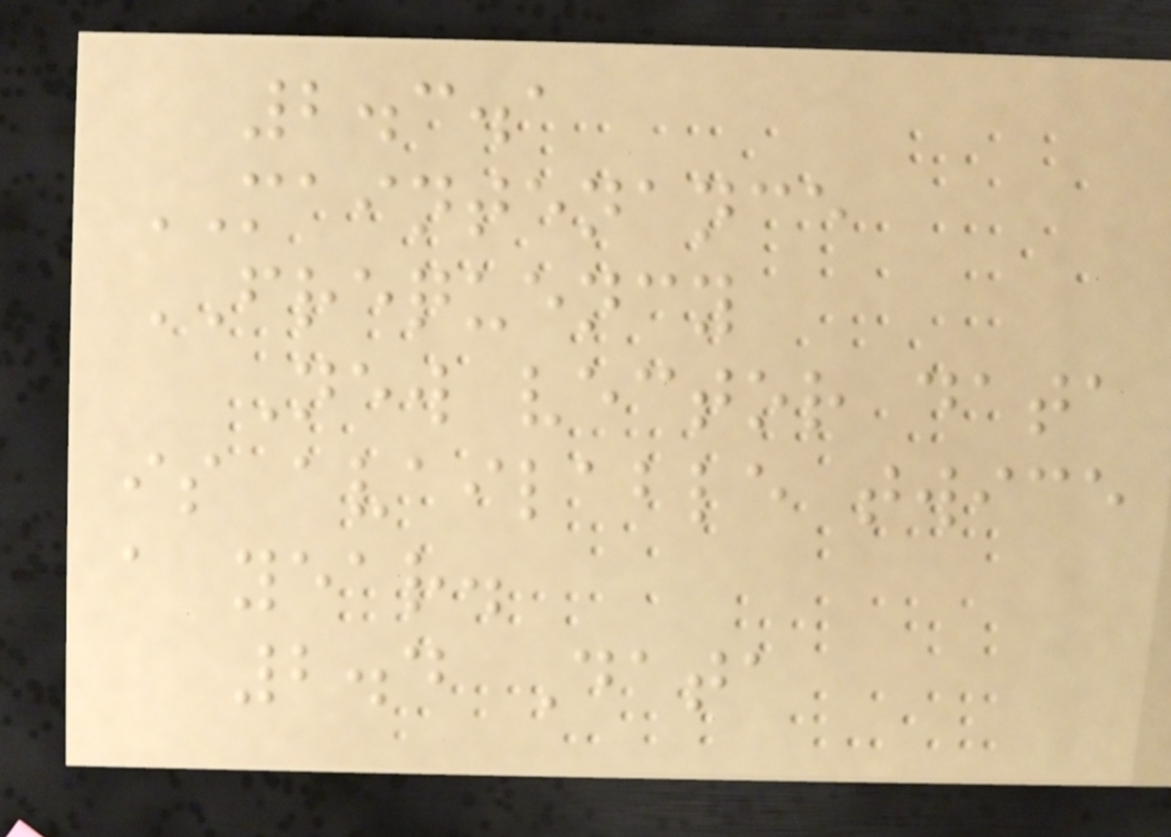2.3.1
MAINTENANCE
FREQUENCY
New vector data
is available twice
a year.
2.4 Data
